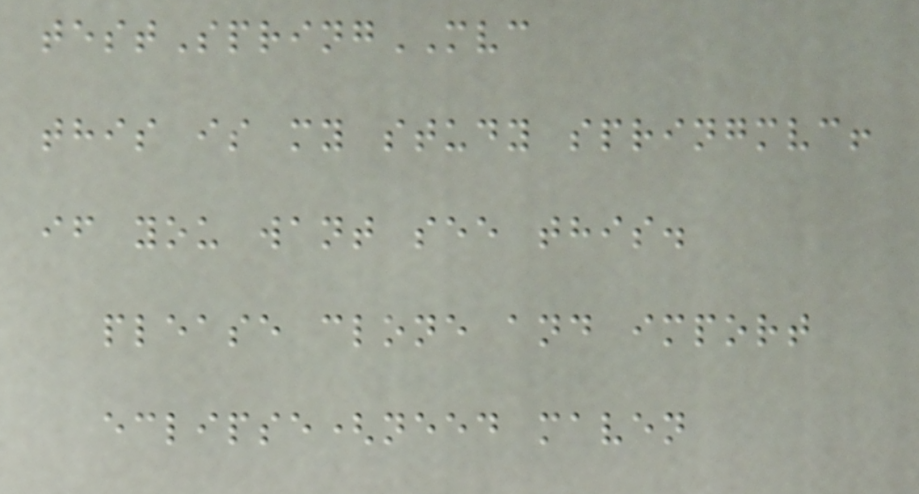testSpringMVC
this is my study springmvc!
if you want see this.
please clone and import
eclipse(need maven
